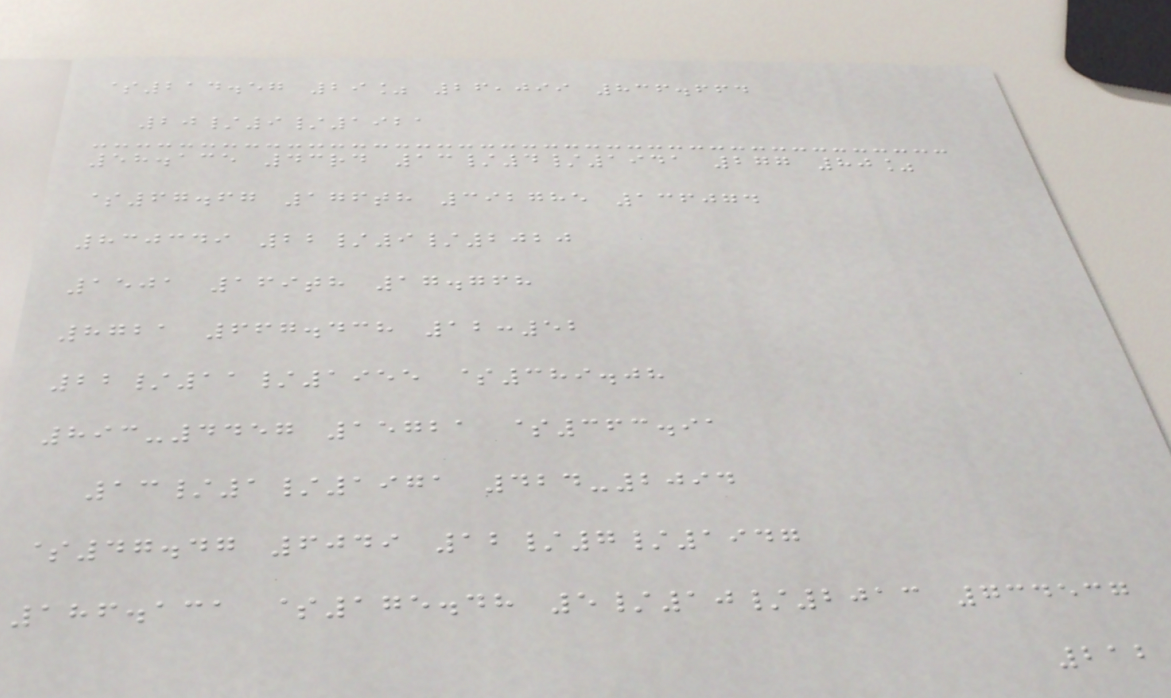$214.57 29% 26,099 836.664
20/9/1921
58.135 43rd 13/4/1941 277 80%
$67.67 176th 392785 136074
830349 22/9/2020
1501 169th 17.768
8721 667.438 12:52
22/11/1955 $389.08
893-4457 15721 $363.91
13/1/1971 424-2094
$47.47 6049 12/7/1947
186.131 $175.48 5/10/2013 734537
212
